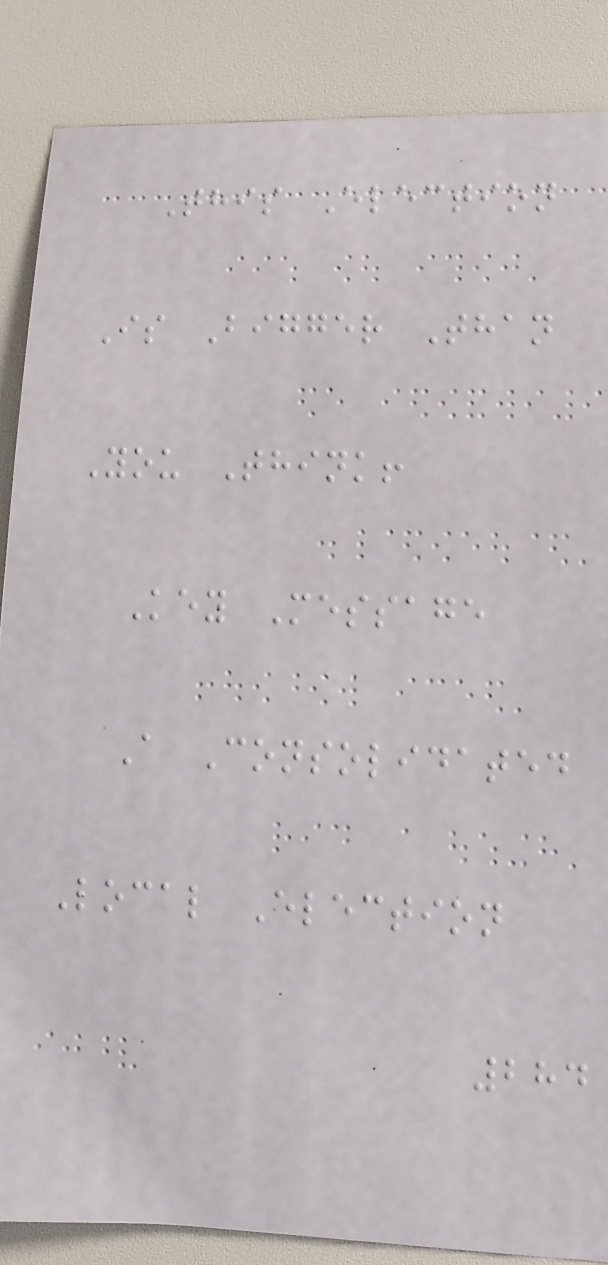This Election
Is Bigger Than
You Think!
Key Message
A Consolidated
Local Election
284
